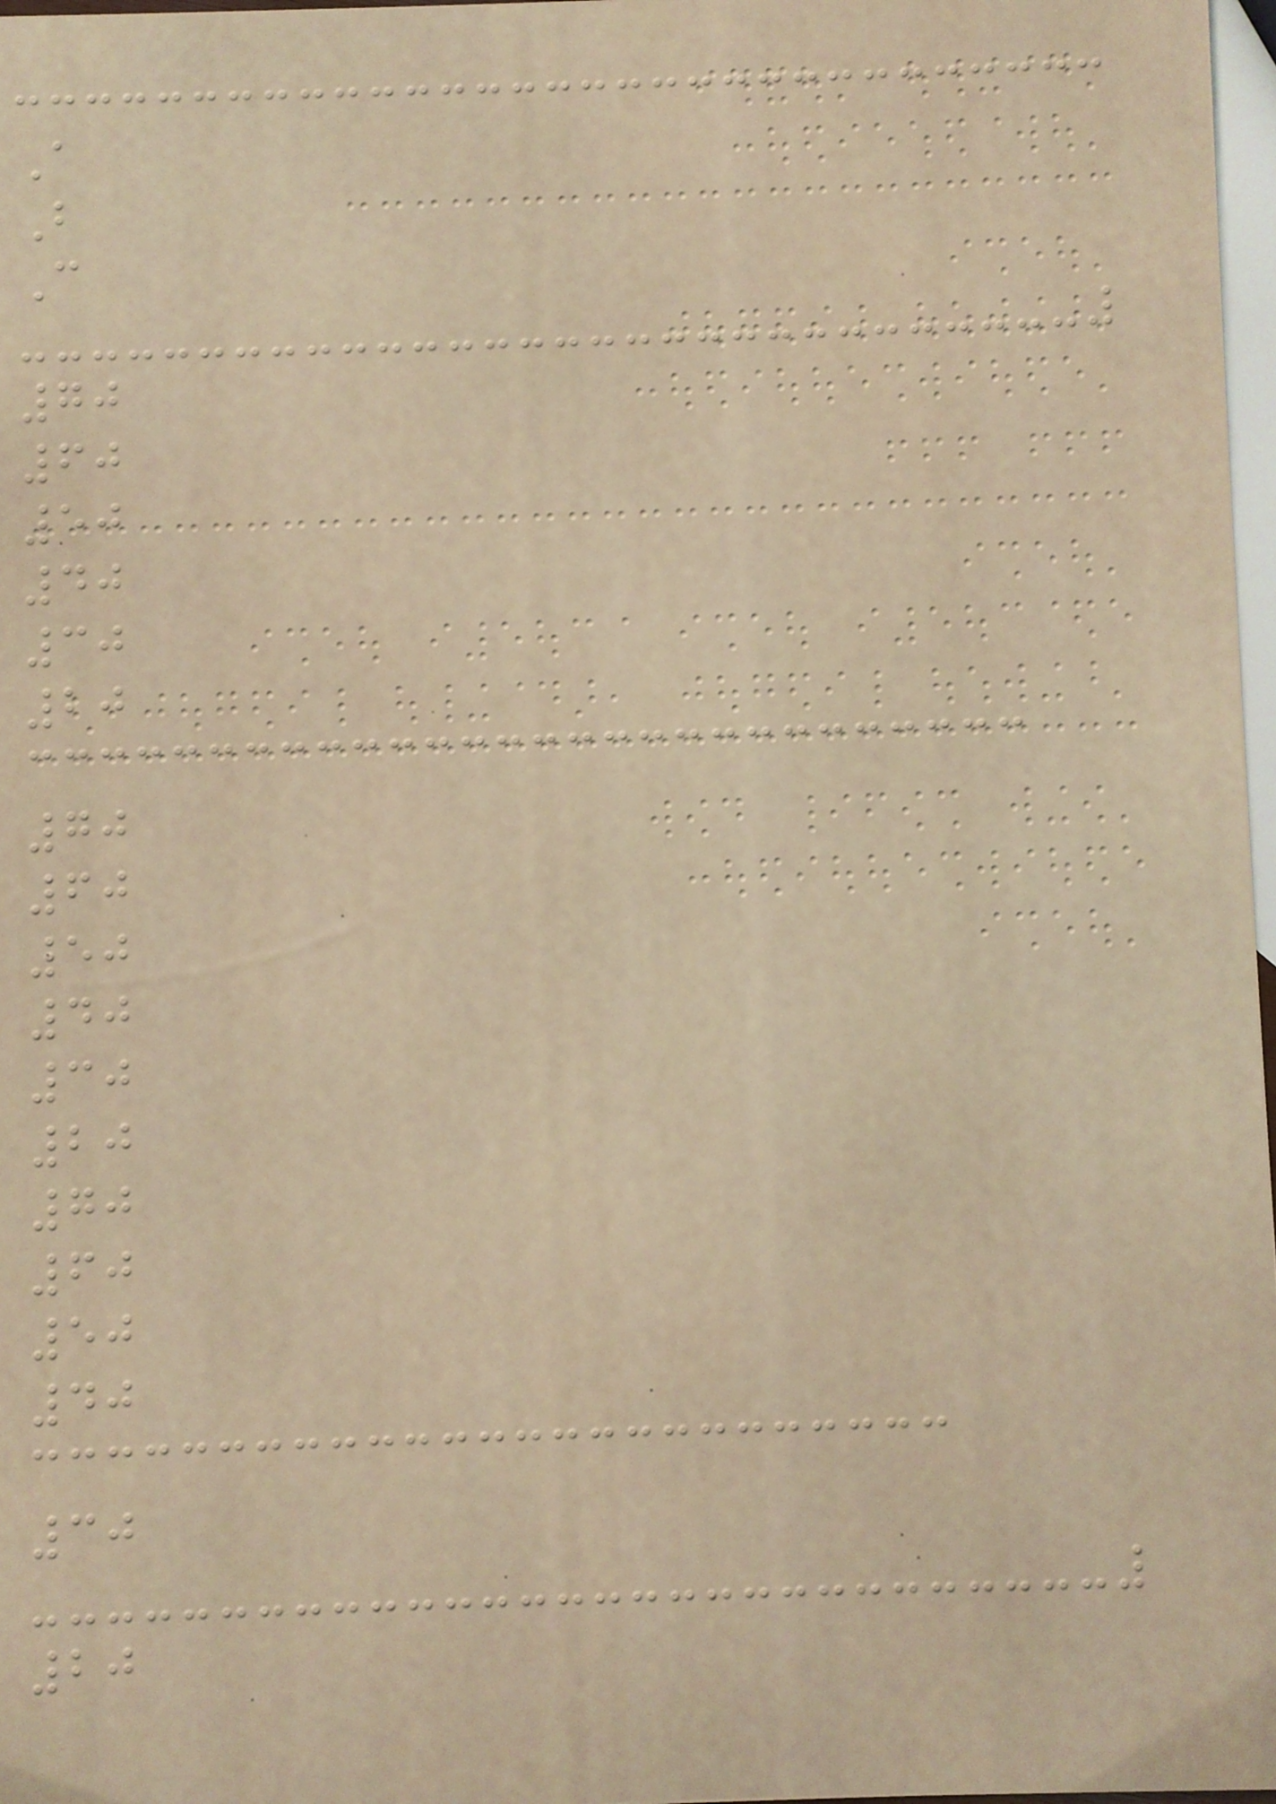A
B
C
70
60
50
40
30
20
70
60
50
40
30
20
70
60
50
40
30
20
